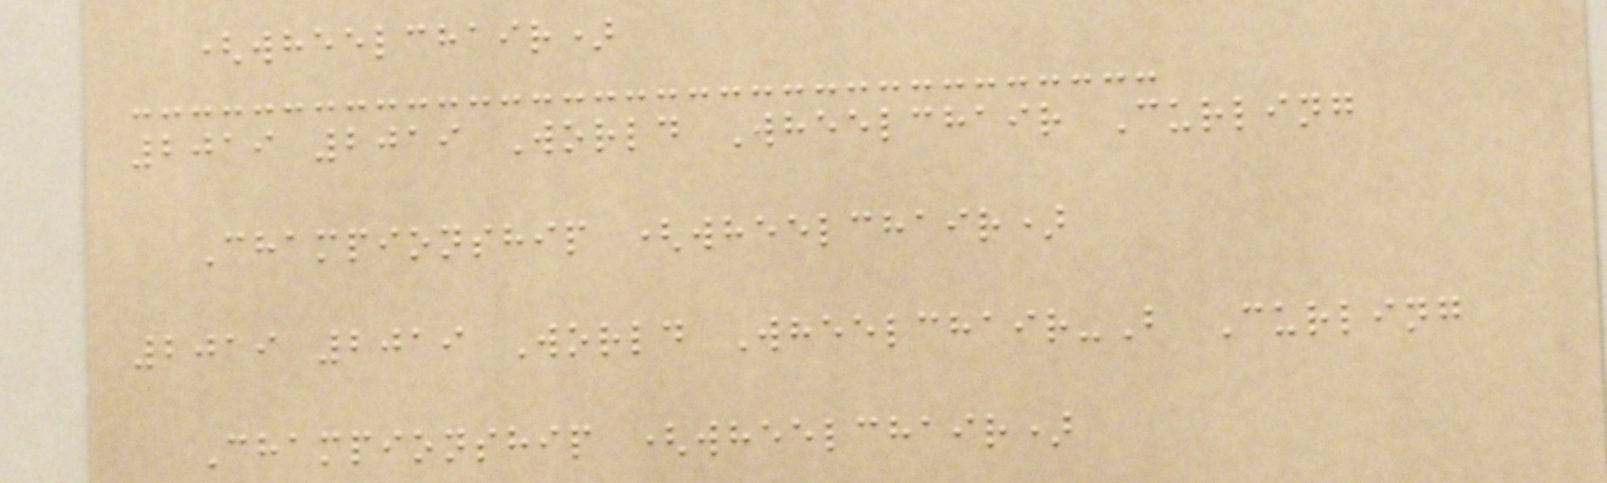(wheelchair)
2019 2019 World Wheelchair Curling
Championship (wheelchair)
2019 2019 World Wheelchair-B Curling
Championship (wheelchair)
